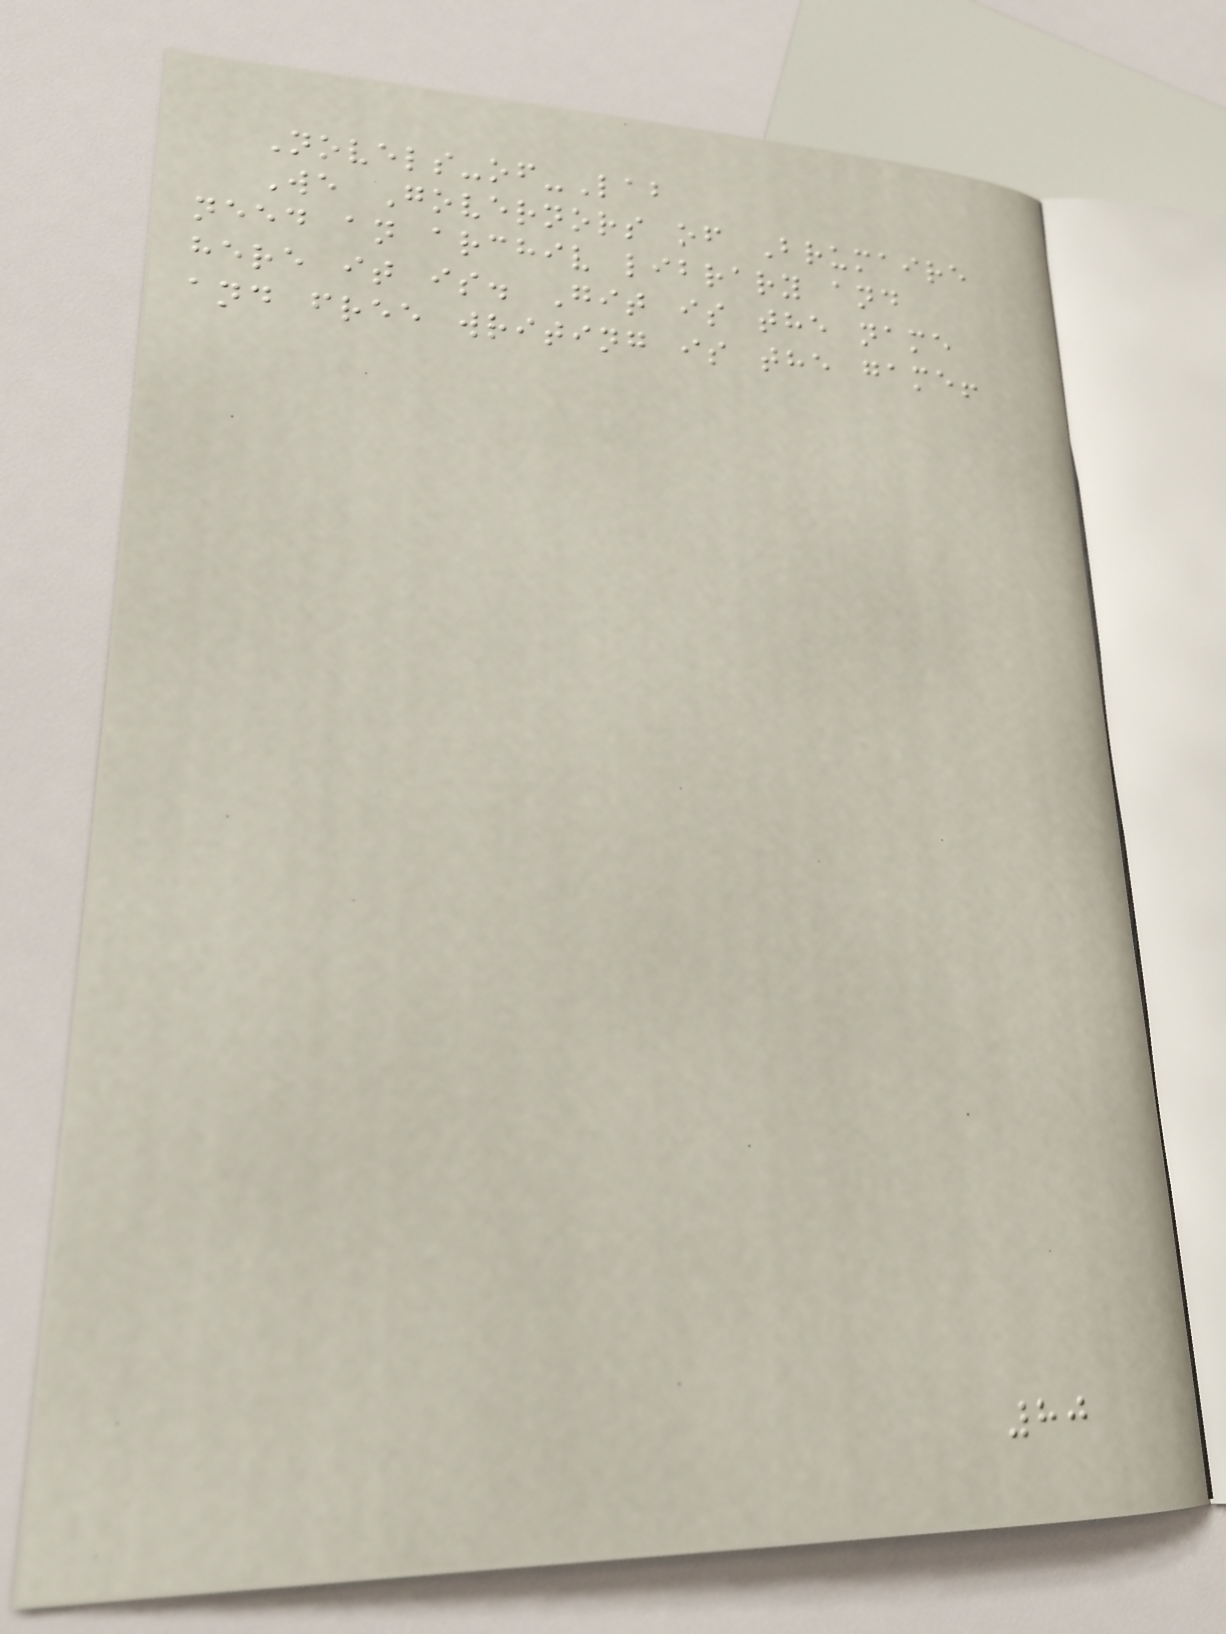Novels-of-Lab
We Governors of Brumaire
need an archiv library and
here it is. Git is the name
and free writing is the game!
80
